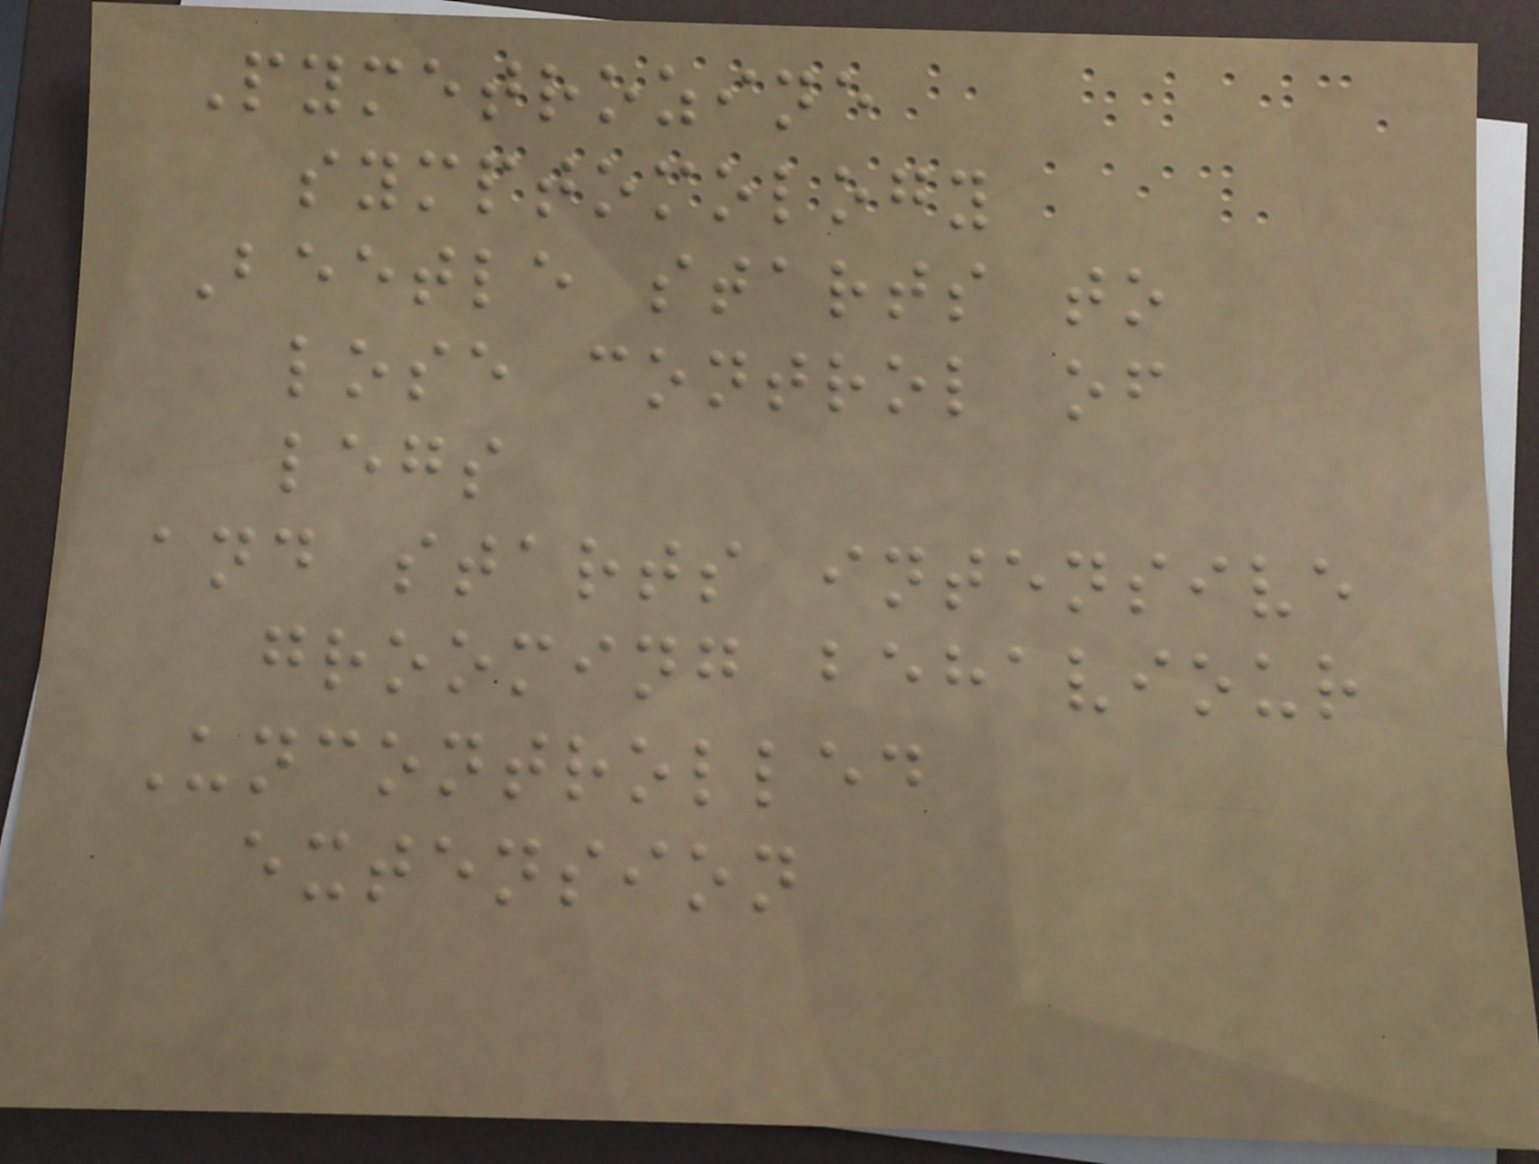Pymetrozine
symptomology
Beetle starts to
lose control of
legs
and starts intensive
grooming behaviour
Uncontrolled
extension
